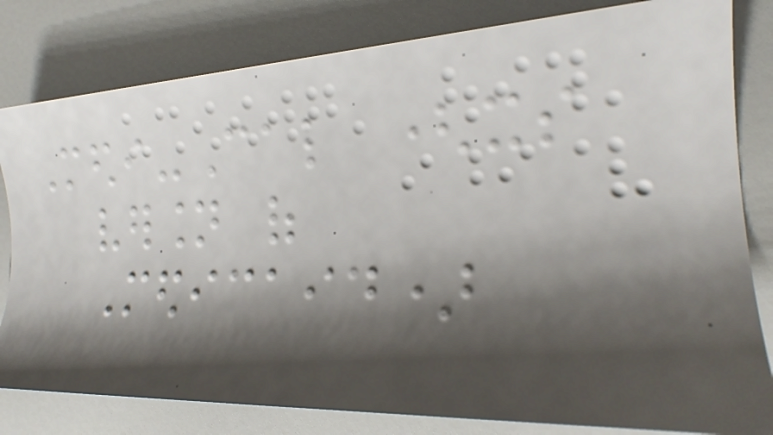Medi-Cal (its
version of
Medicaid)
